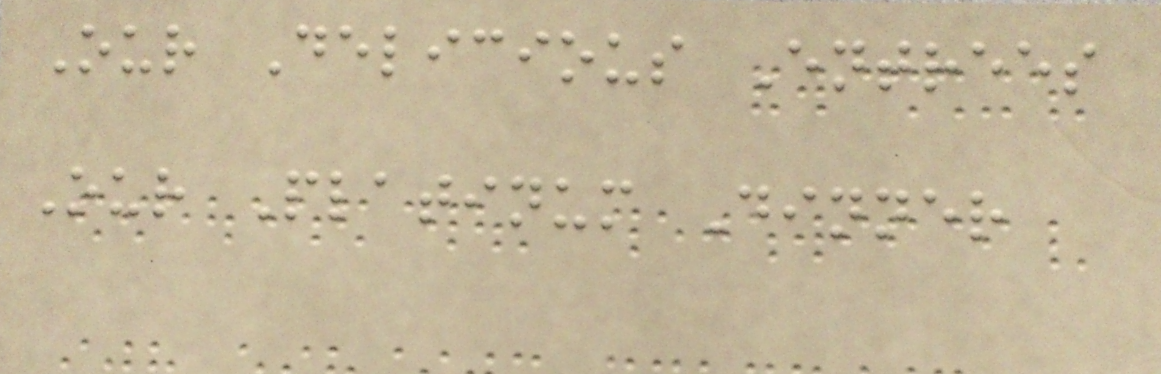Our Delicious Entrees
Our Platinum Dinner
